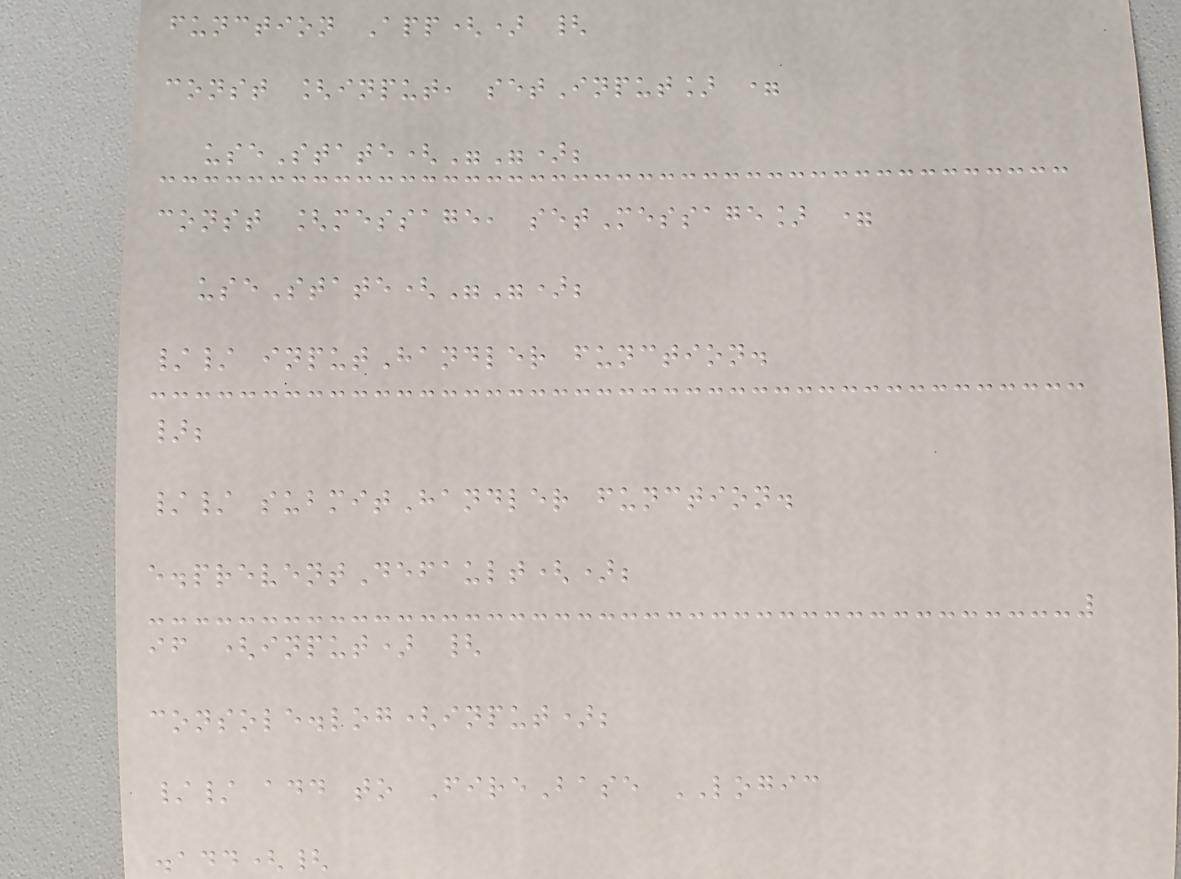function App() {
const [input, setInput] =
useState("");
const [message, setMessage] =
useState("");
// inputHandler function.
};
// submitHandler function.
e.preventDefault();
if (input) {
console.log(input);
// add to FireBase LOGIC
.add({
